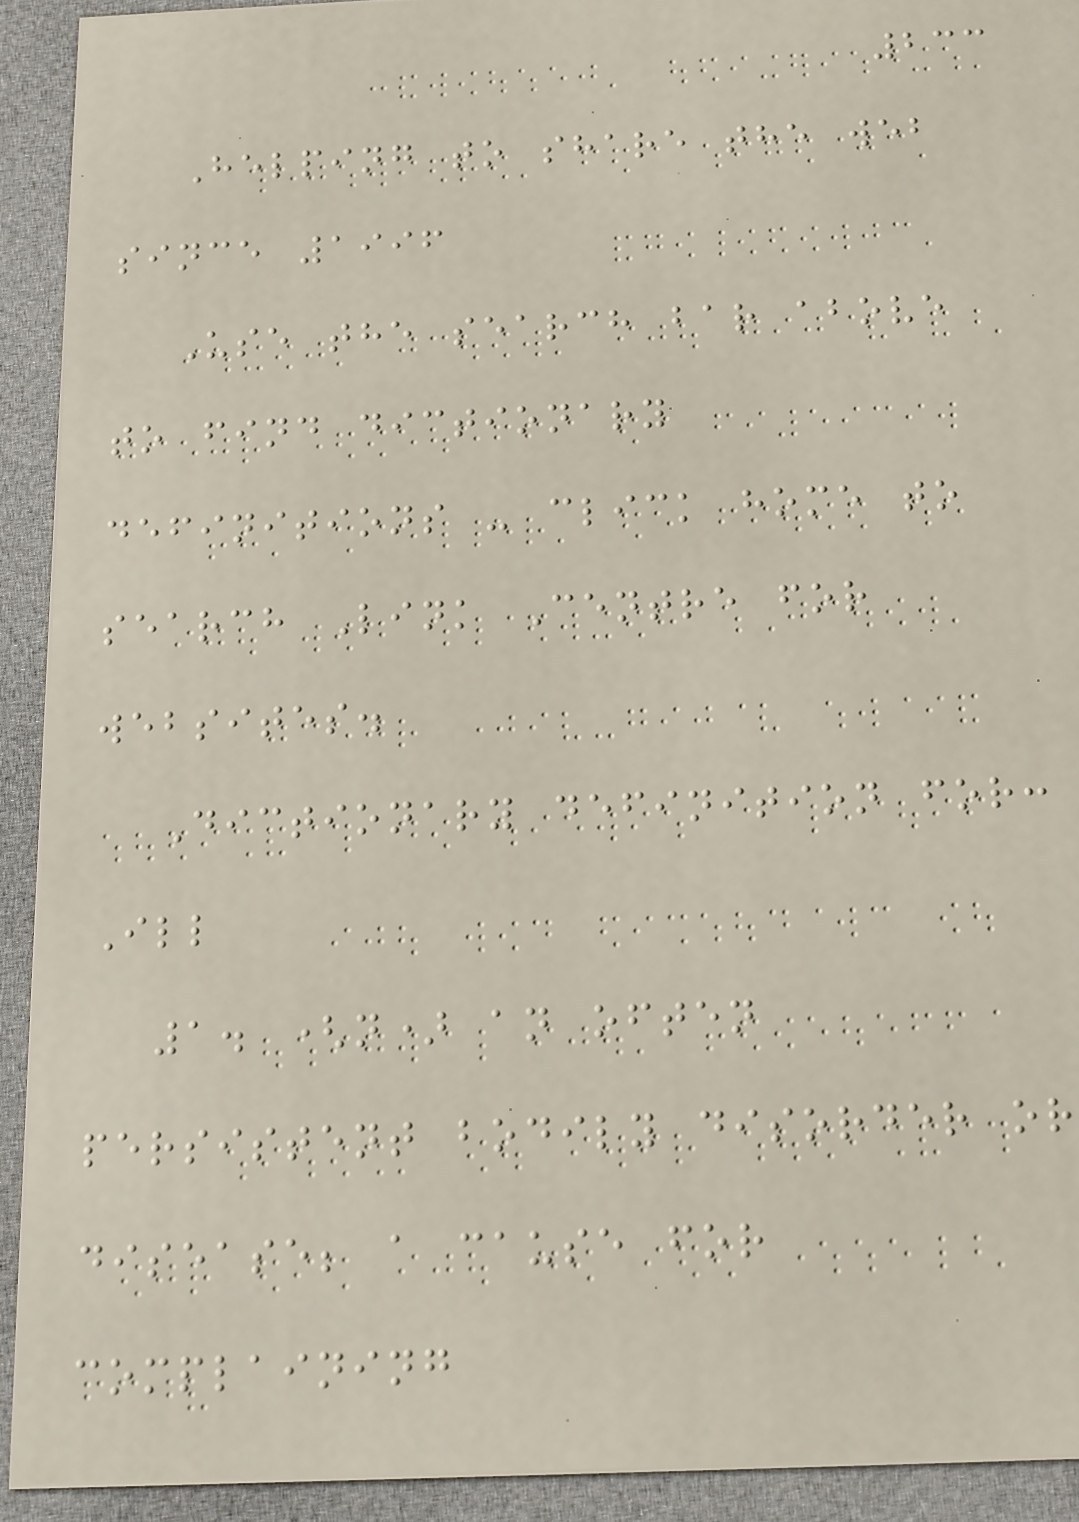233
Helping to share the web
since 1996
Use the search bar above
to find dictionary
definitions - click home to
search Link Centre for
websites.
Dictionary definition for:
Ill
1. (n) an often
persistent bodily disorder or
disease; a cause for
complaining
